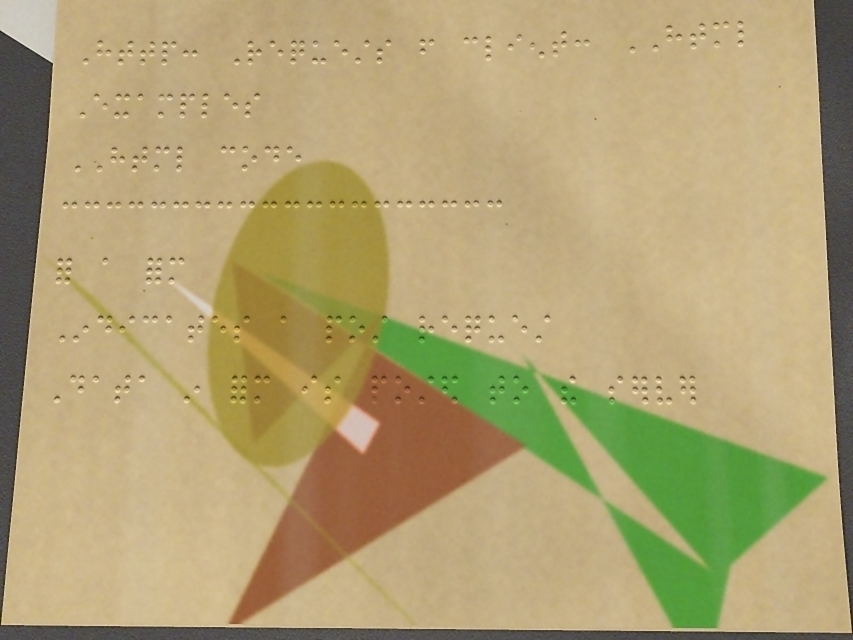Http: Requests from client: HTML
Examples
HTML code
for a form
Indicates a post request
Data in form is posted to the server
